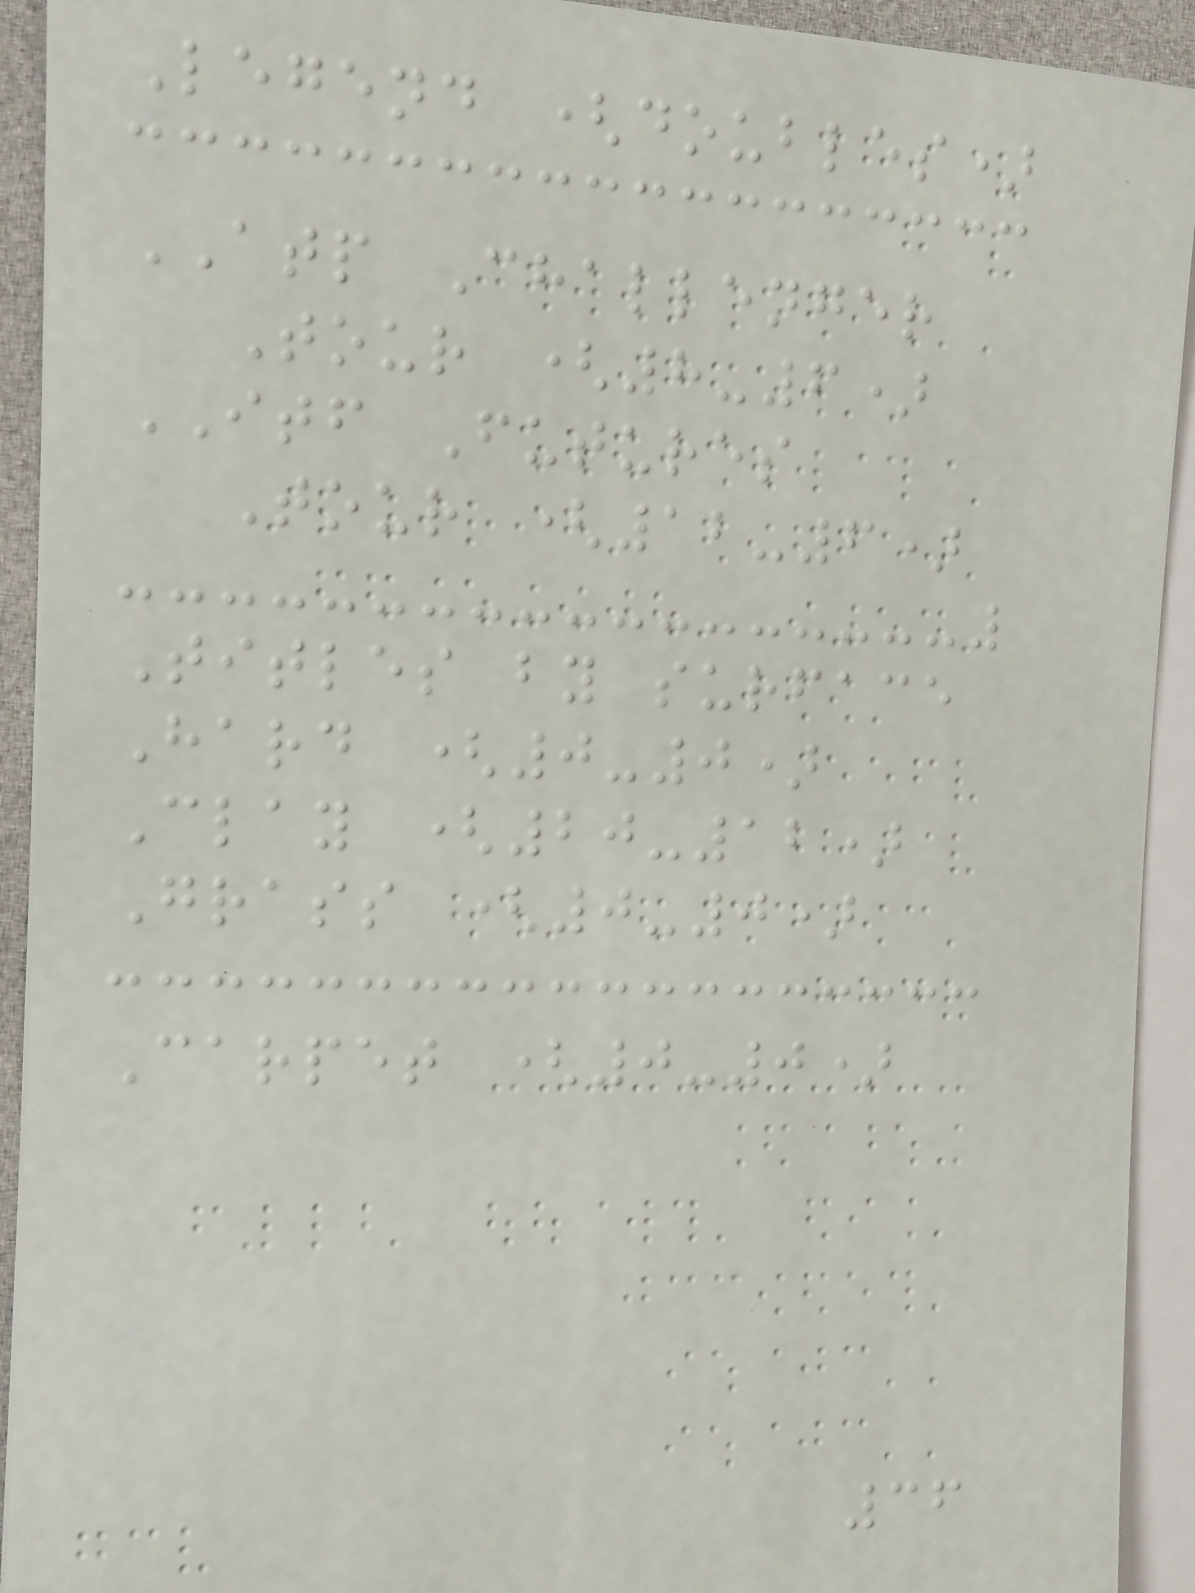Legend (doubles)
ATP Challenger
Tour (8-6)
ITF Futures
Tour (12-6)
Titles by surface
Hard (0-0)
Clay (20-12)
Grass (0-0)
Carpet (0-0)
36
